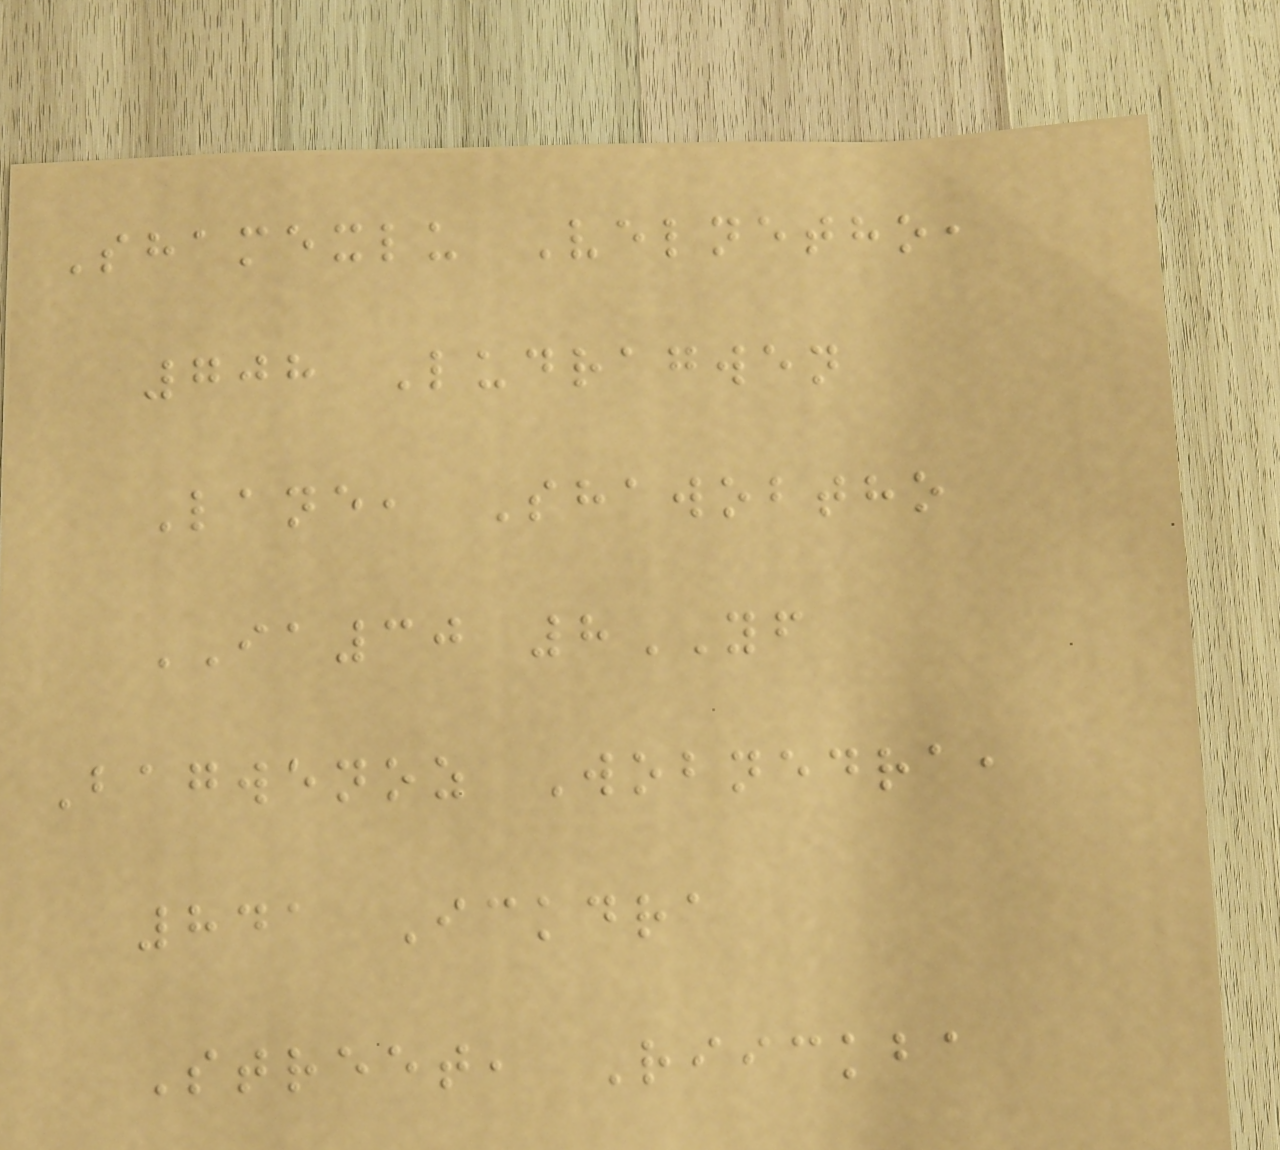Shamexlu Velnetho,
708 Ludragwen
Lane, Shawobtho
IA30 8YF
Bagwenoz Wobnedra,
841 Ickdra
Street, Riickba
